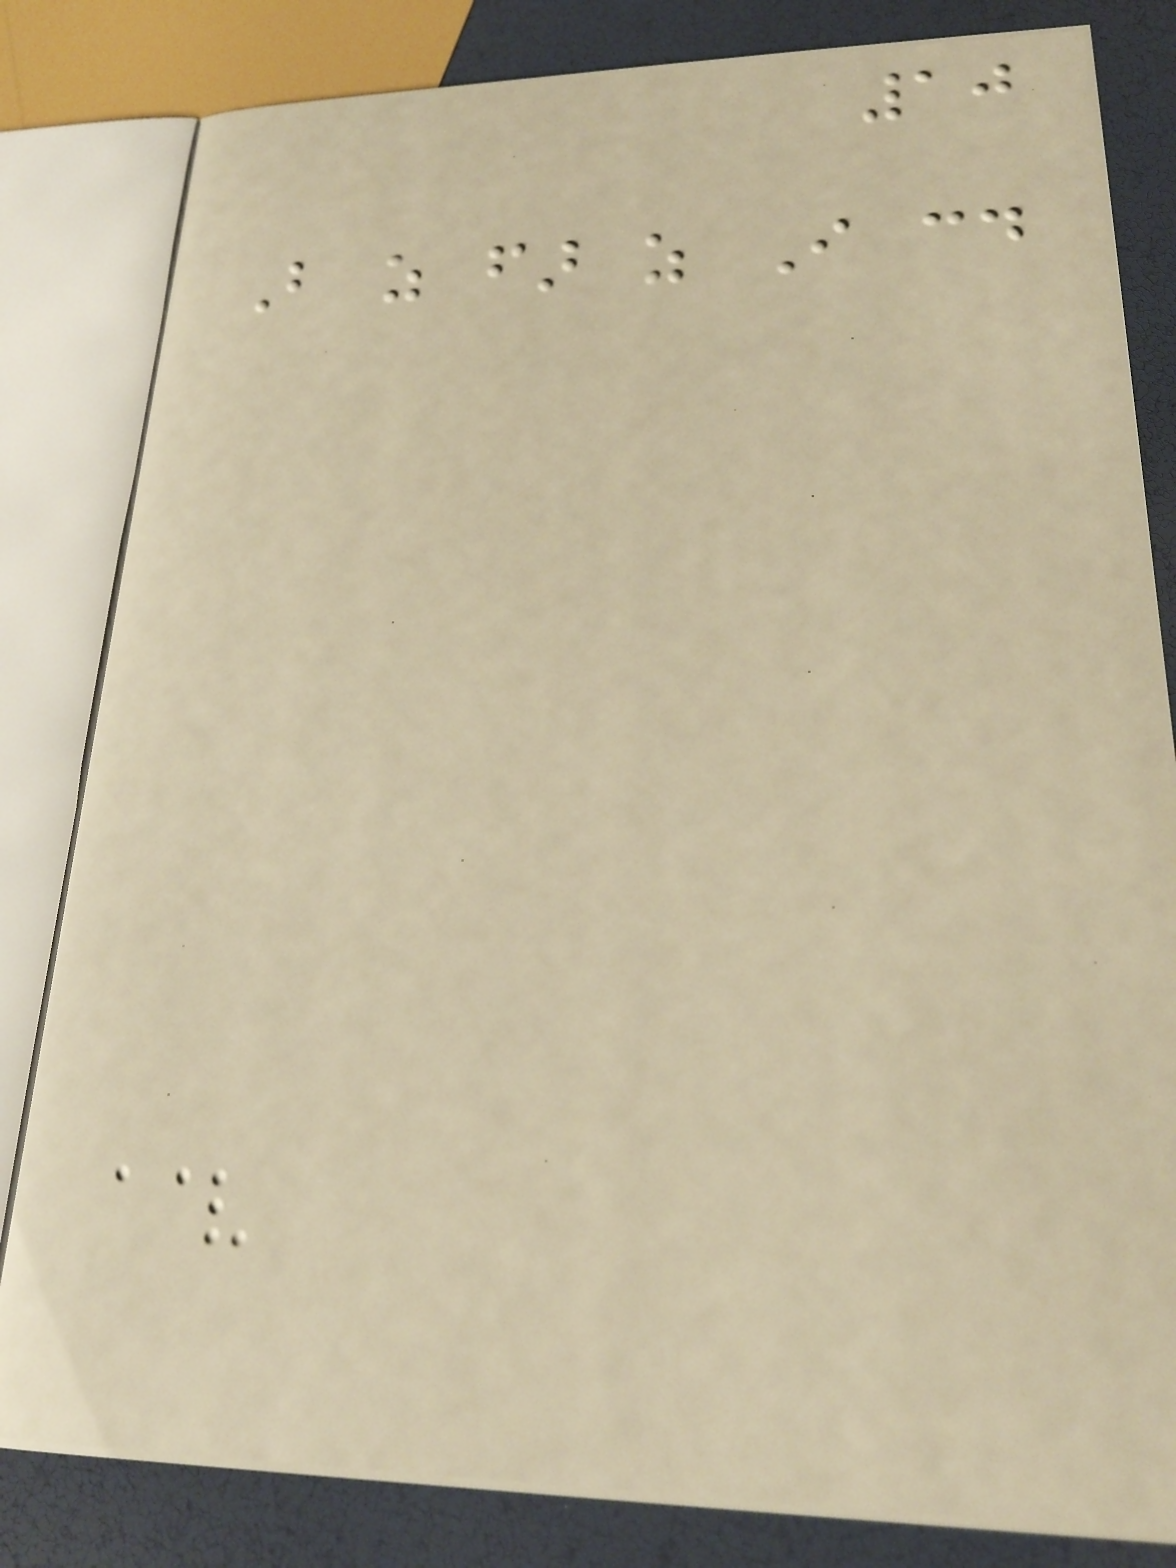10
But as far as I could
